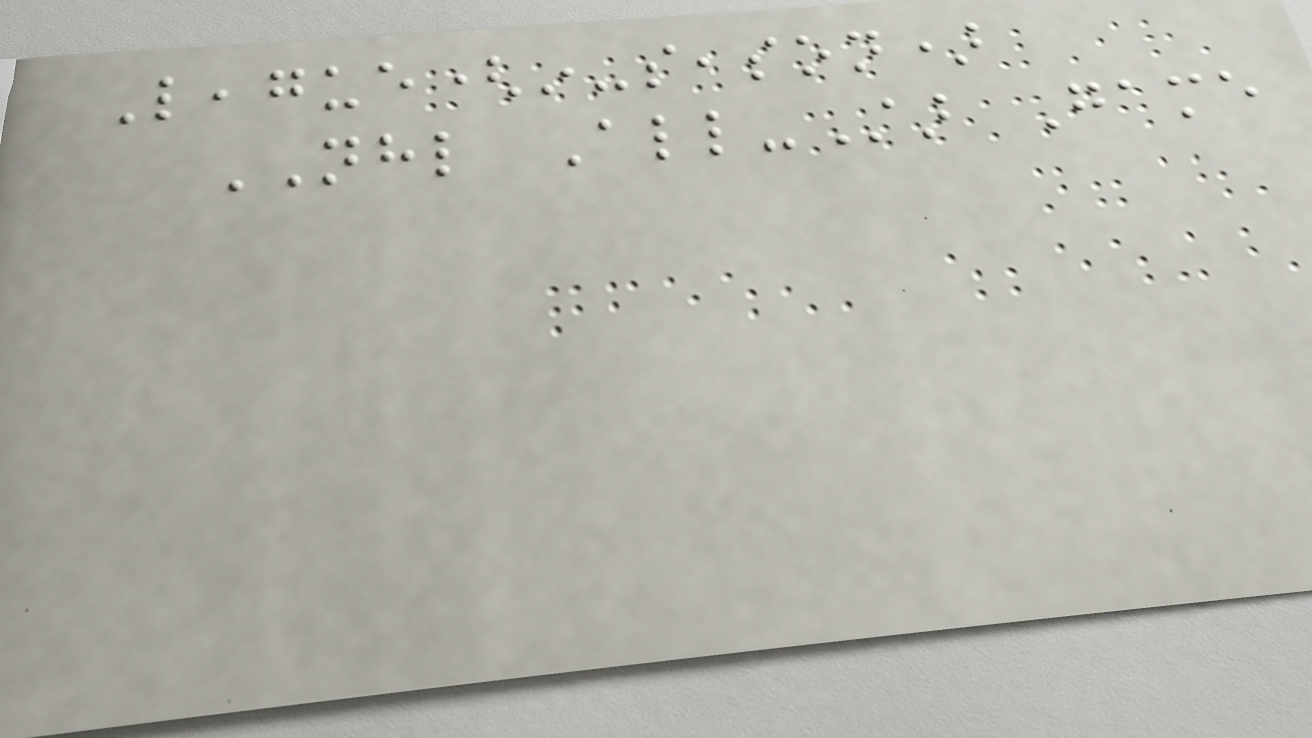League(in-season)
NHL All-Star Game
